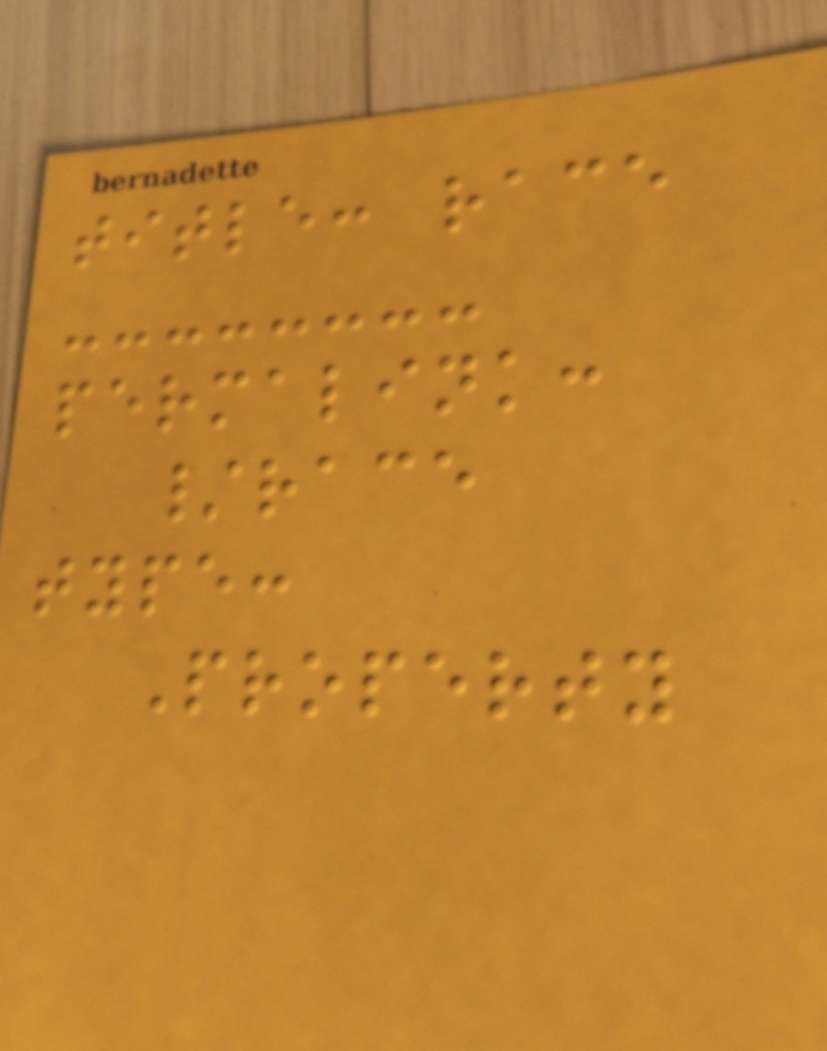title: race
permalink:
/race
type:
Property
